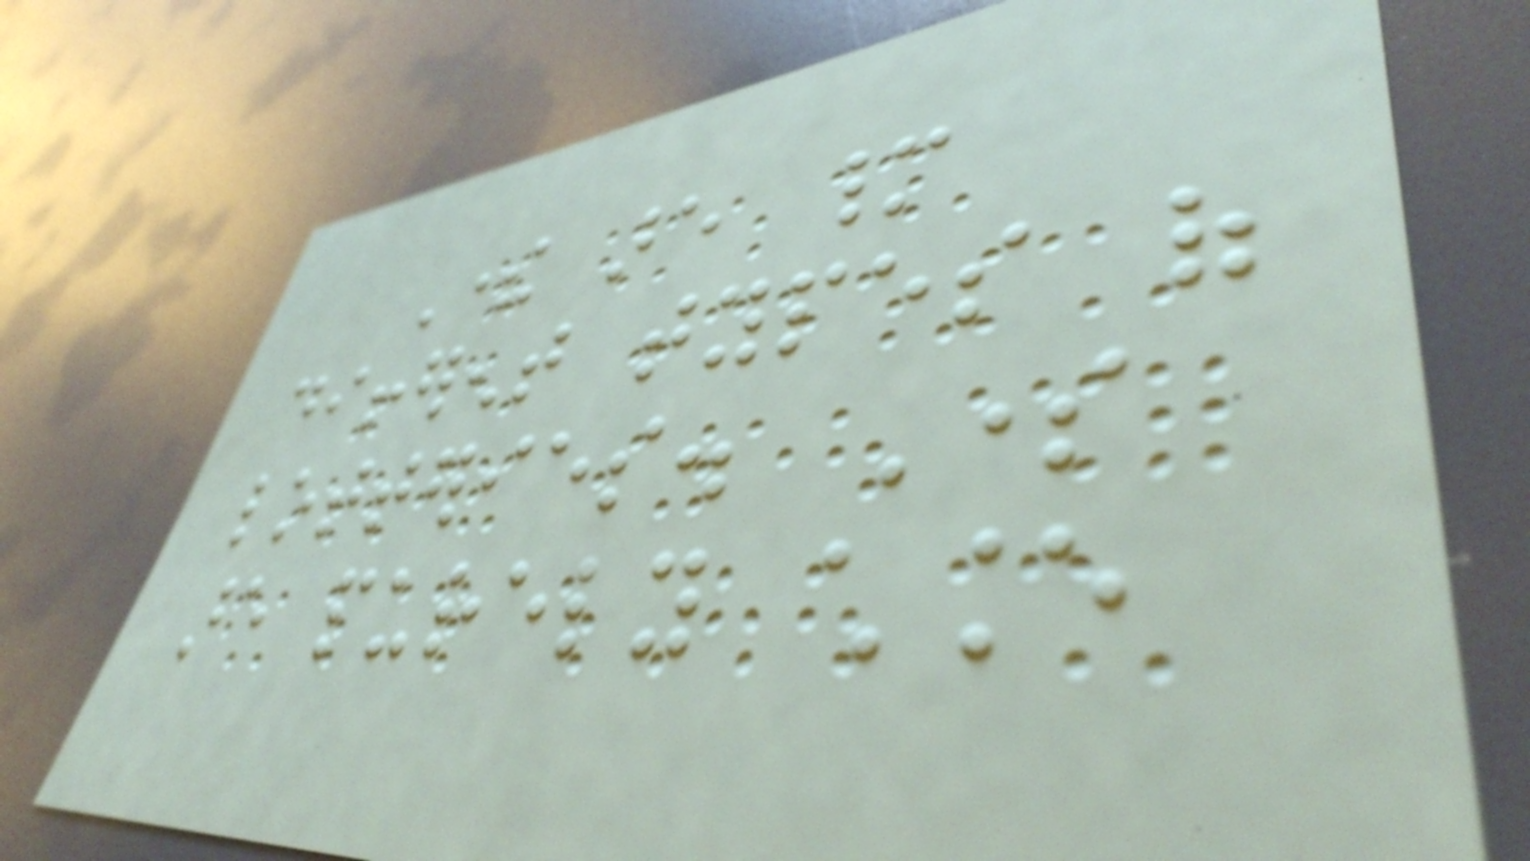There are many
different types of
lotteries. Some
are purely chance
